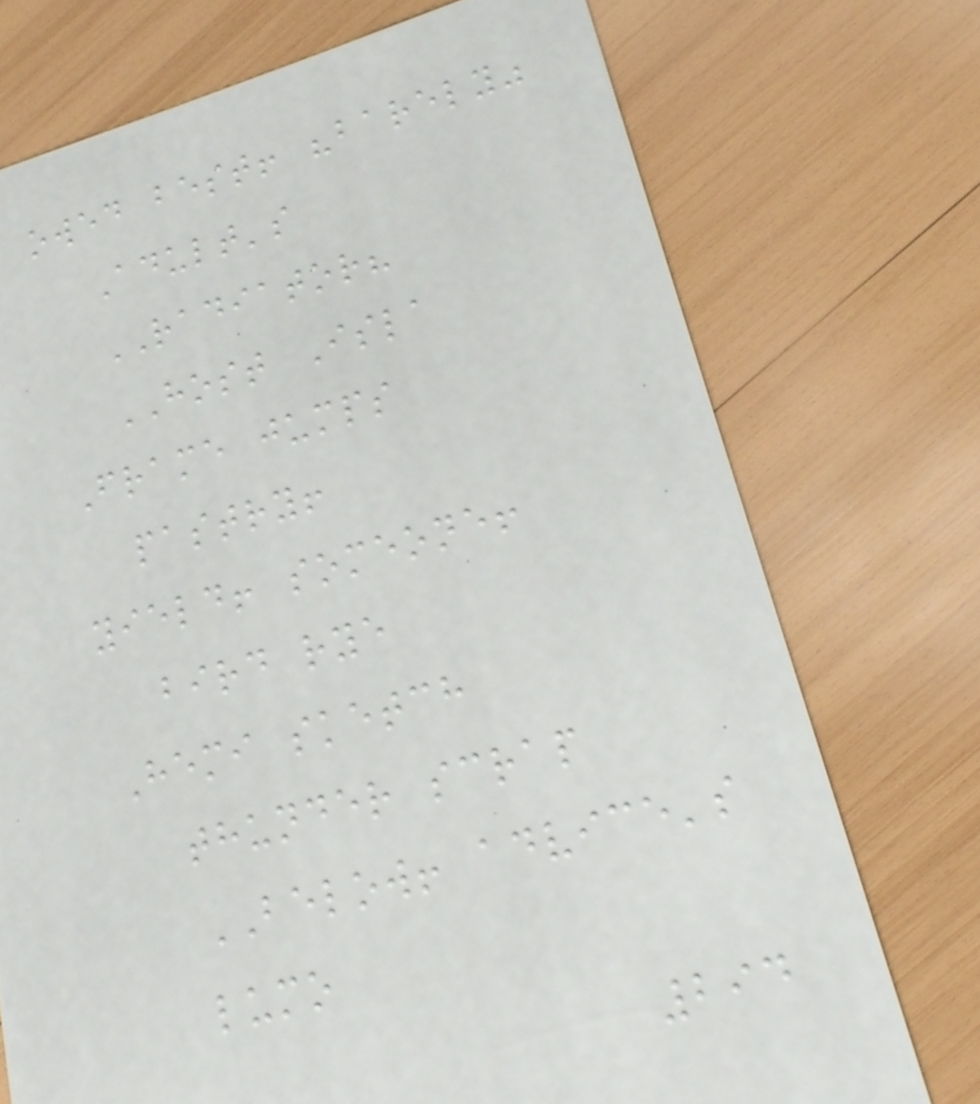owed best! "barely"
Adult's
RADIATOR?
HOST Isla
Frame jumps
pastry!
yield! someone!
bird rye
Hemi sketch
thunder scrap
BELOW! advice's
lumo
294
